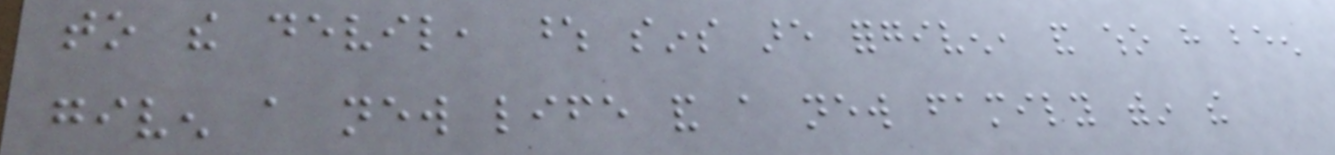to the devil, whose sins are forgiven, and who have been
given a new life and a new family within the
